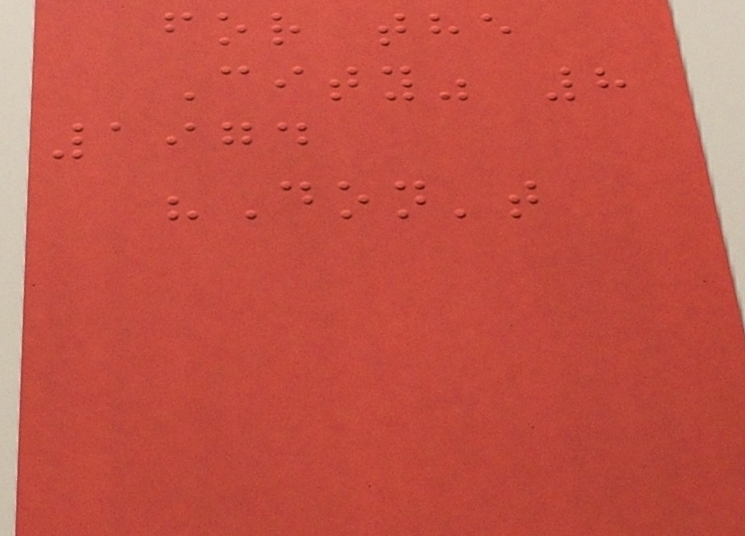for the
City" 8
1974
"Don't
